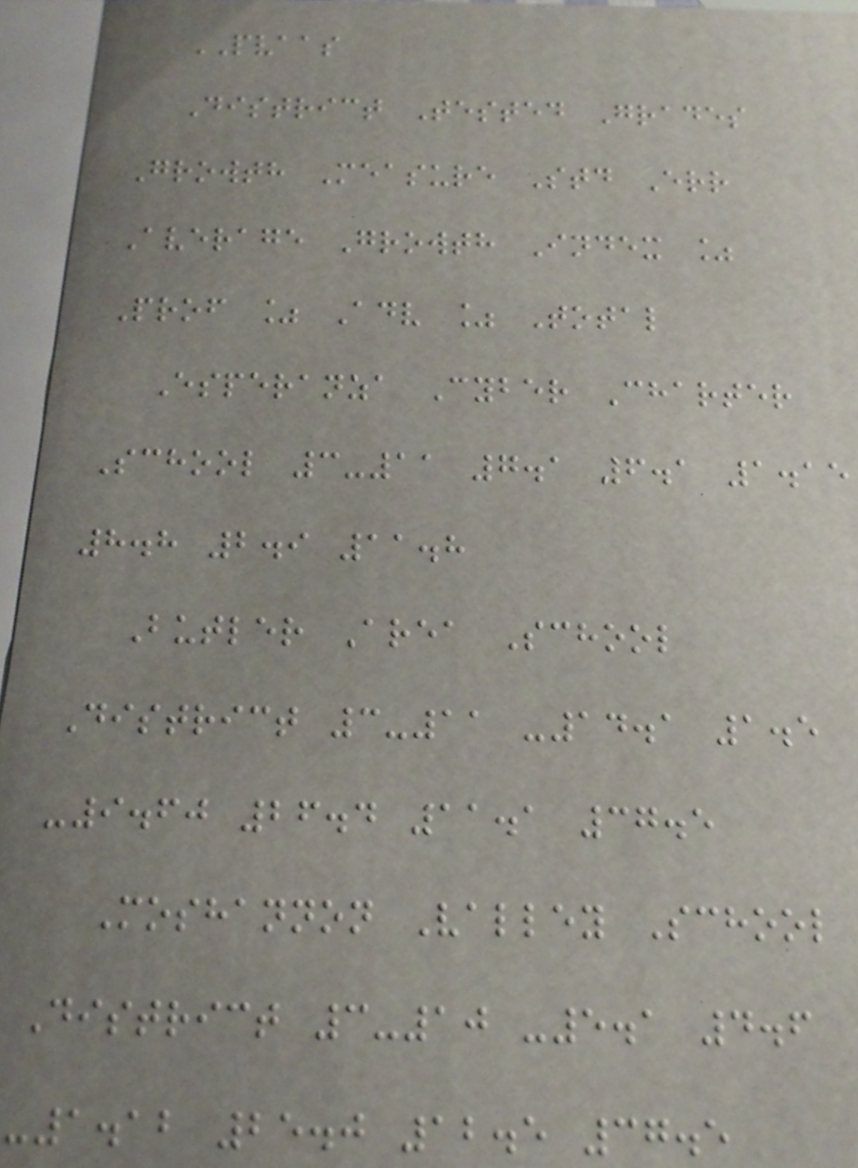PVAAS
District Tested Grades
Growth Measure Std Err
Average Growth Index %
Prof % Adv % Total
Esperanza Cyber Charter
School 3-11 7.1 6.1 1.15
8.8 2.9 11.8
Butler Area School
District 3-11 -14.1 1.5
-9.60 26.4 11.1 37.5
Moshannon Valley School
District 3-10 -5.1 4.6
-1.12 25.0 12.5 37.5
